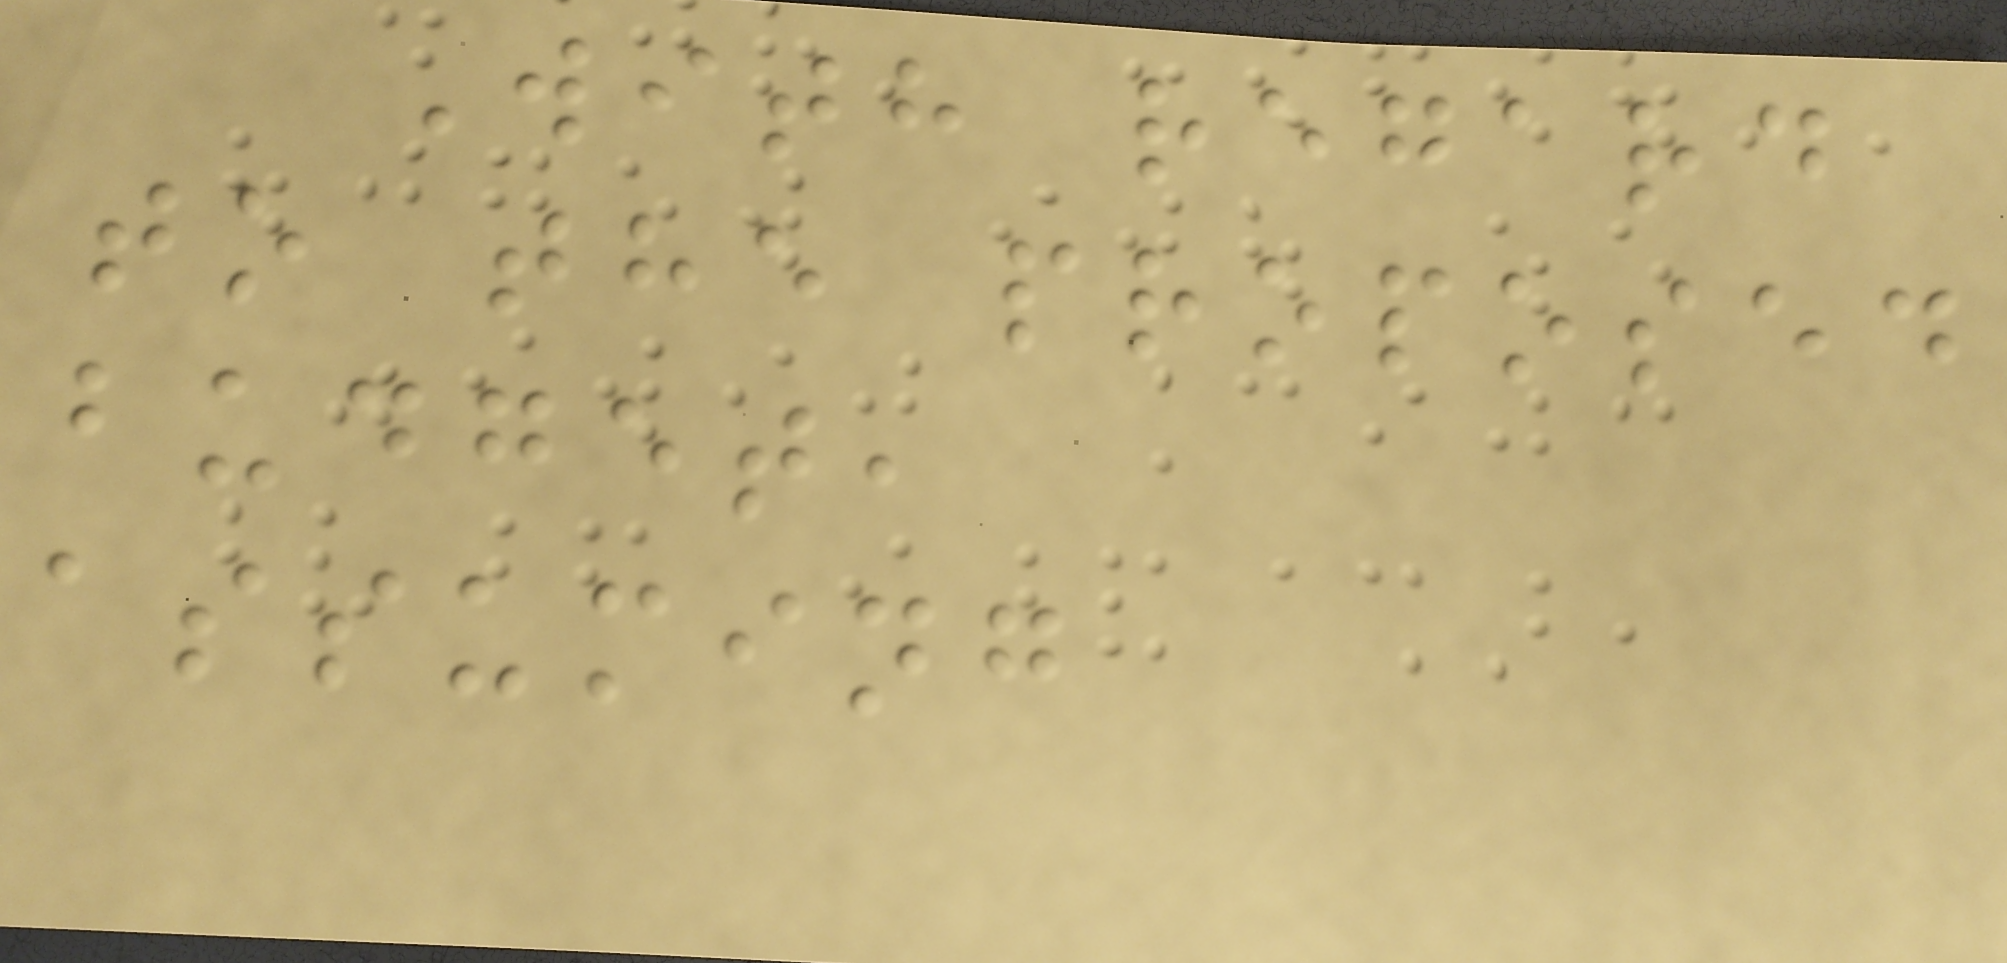With regard
to the proposed
budget,
assuming
